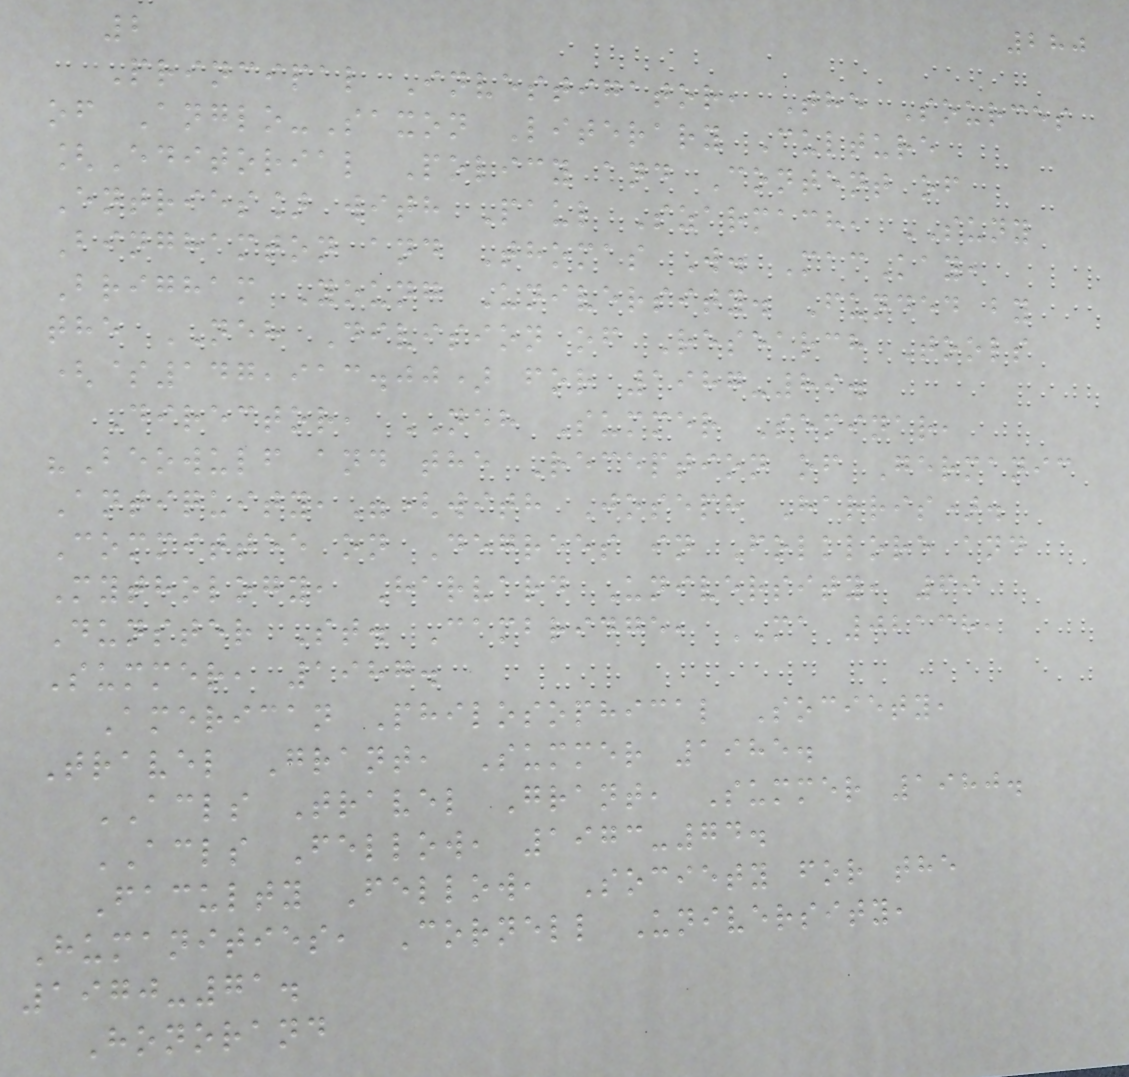280
2
Principal Investigator, The Sources
of Anglo-Saxon Literary Culture
[Editorial Policy and Content of
Entries] with Paul Szarmach, SUNY
Binghamton and Thomas W. MacKay,
Brigham Young University. Funded by
the NEH Division of Research Tools
($147,913.00) for 1987-89.
Director, NEH Summer Seminar,
"Beowulf and the Reception of Germanic
Antiquity,"(with Joseph Harris).
Committee on Degrees in Folklore and
Mythology, Harvard University, 69
Dunster St. Cambridge, MA 02138,
Summer, 1987.
American Philosophical Society,
Travel Grant, Summer 1985.
ACLS Travel Grant, Summer 1980.
ACLS Fellow, 1973-74.
Faculty Fellow, Society for the
Humanities, Cornell University,
1970-71.
Honorand
